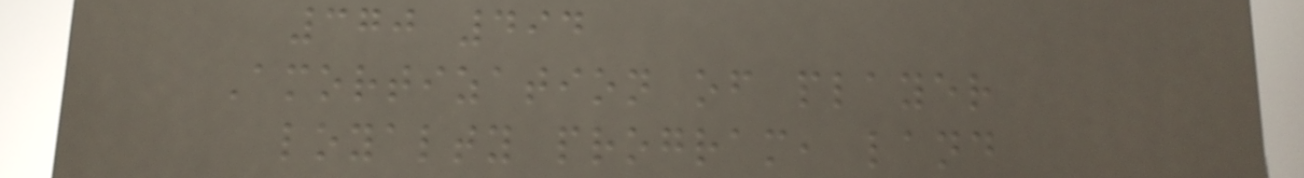370 494
Amortization of player
loyalty program, land
